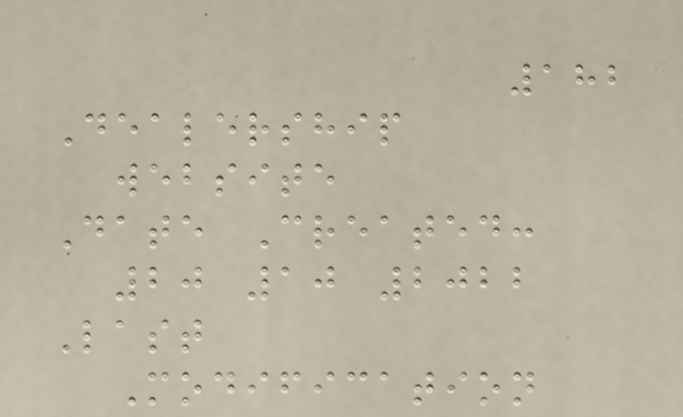182
Dealership
website
Date Created:
20 10 2022
Last
Modification
